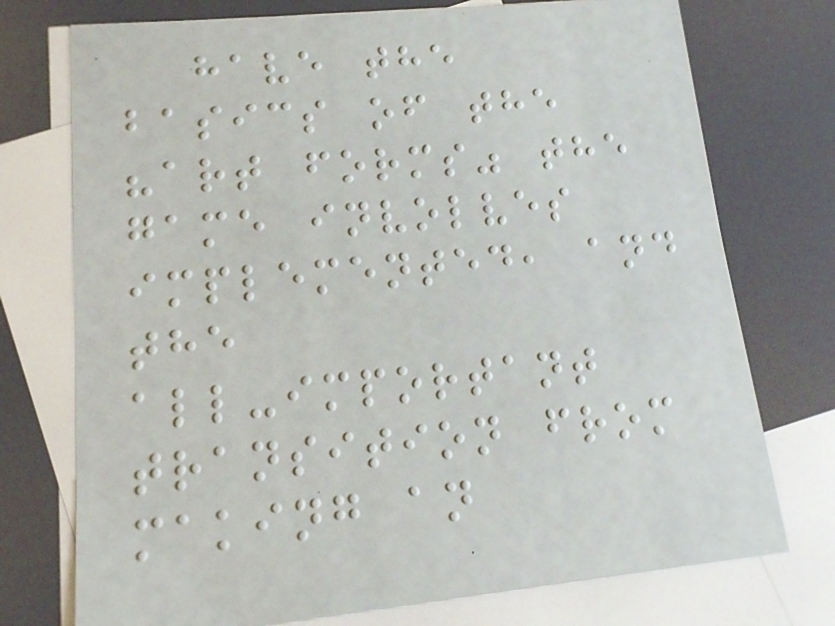have the
basics of the
"art forms" the
game involves
implemented, and
the
all-important
transition from
making an
